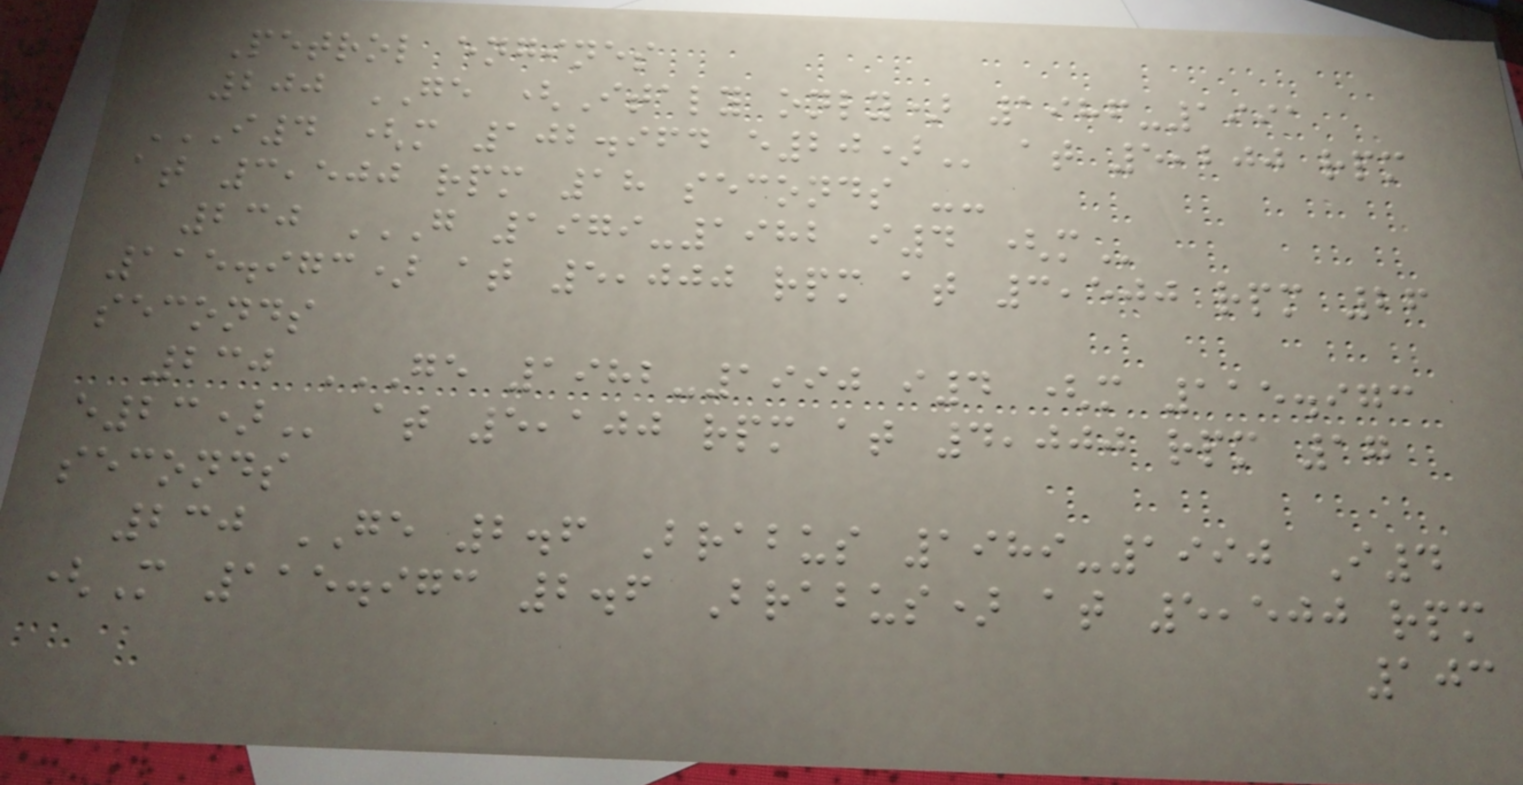Petrol engines
200 GE (Italy only) 1986-1991
I4 (M 102.964 E20) at 5,200 rpm
at 3,500 rpm 18 seconds --
230 G 1979-1982 I4 (M
115.973) at 5,000 rpm at 3,500 rpm 26
seconds
230 GE 1982-1990 I4 (M 115.973
E23) at 5,100 rpm at 4,000 rpm 17
seconds
230 GE 2.6 Brabus 1989-1990 I4
(M 115.973 2.6 Brabus) at 5,500 rpm
103
